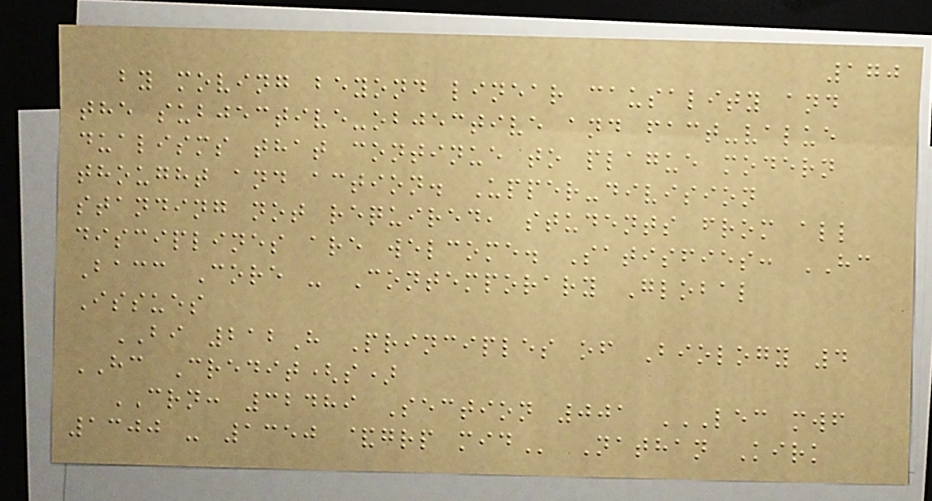170
by moving beyond linear causality and
the subjective-objective and fact-value
dualisms that continue to plague modern
thought and action. Upper-division
standing not required, students from all
disciplines are welcome. Satisfies: HC
Bacc Core - Contemporary Global
Issues
BI 212H Principles of Biology 4
HC Credit(s)
CRN: 32489 Section 001 LEC MWF
1300 - 1350 &GRP MID Nathan Kirk
